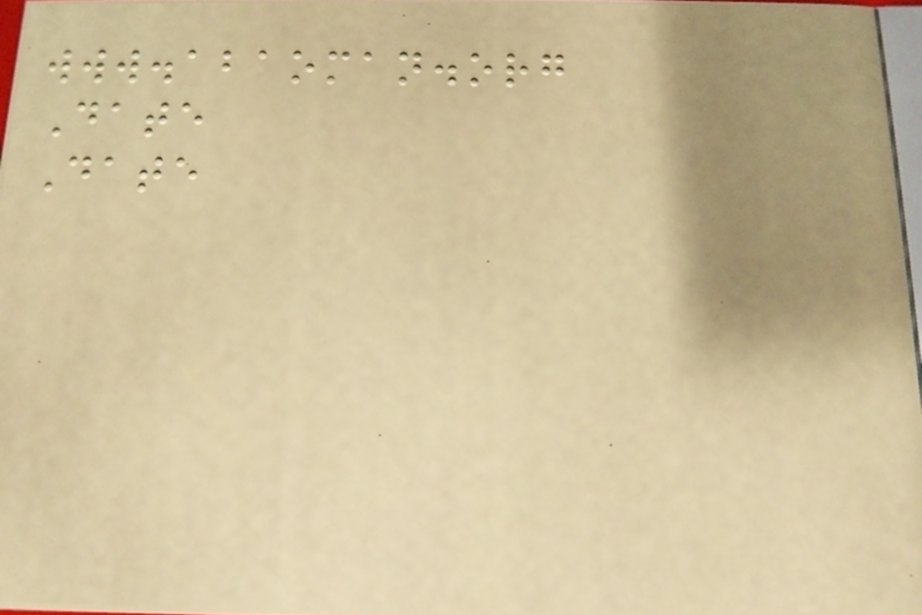www.abaoman.org
Date
Date
